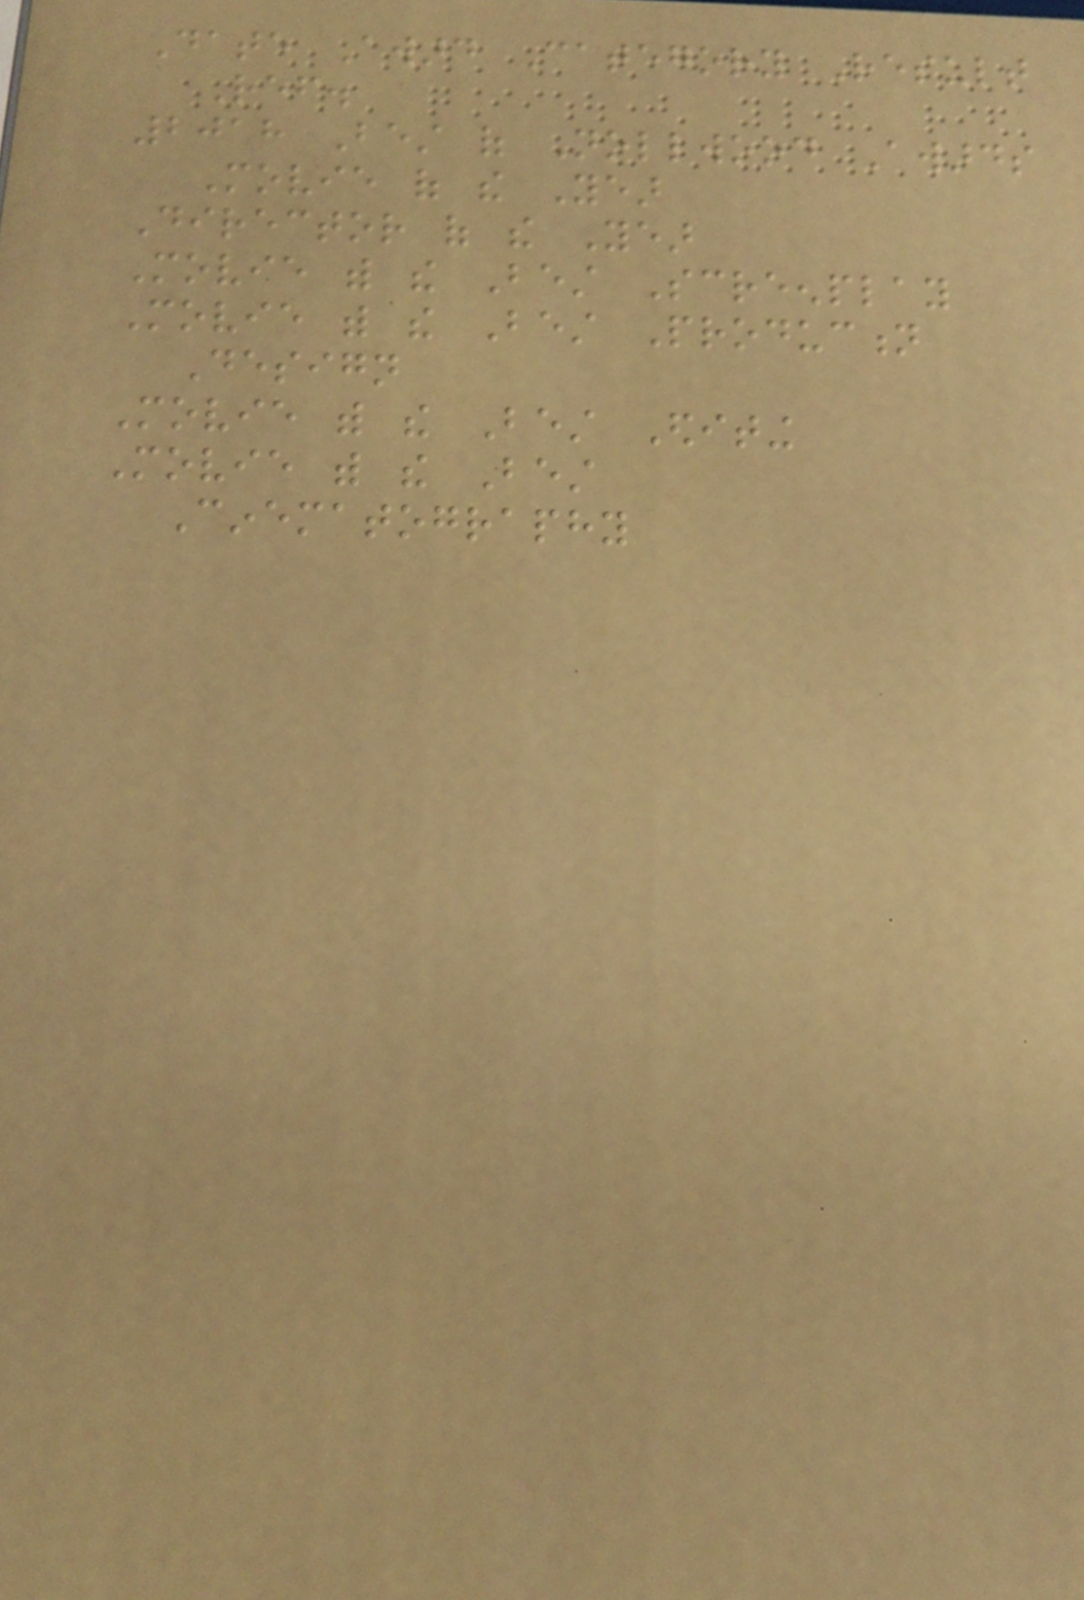Date Award Category Result
Ref.
2018 Best of Nollwood Awards
Movie of the Year
Director of the Year
Movie with the Best Screenplay
Movie with the Best Production
Design
Movie with the Best Editing
Movie with the Best
Cinematography
